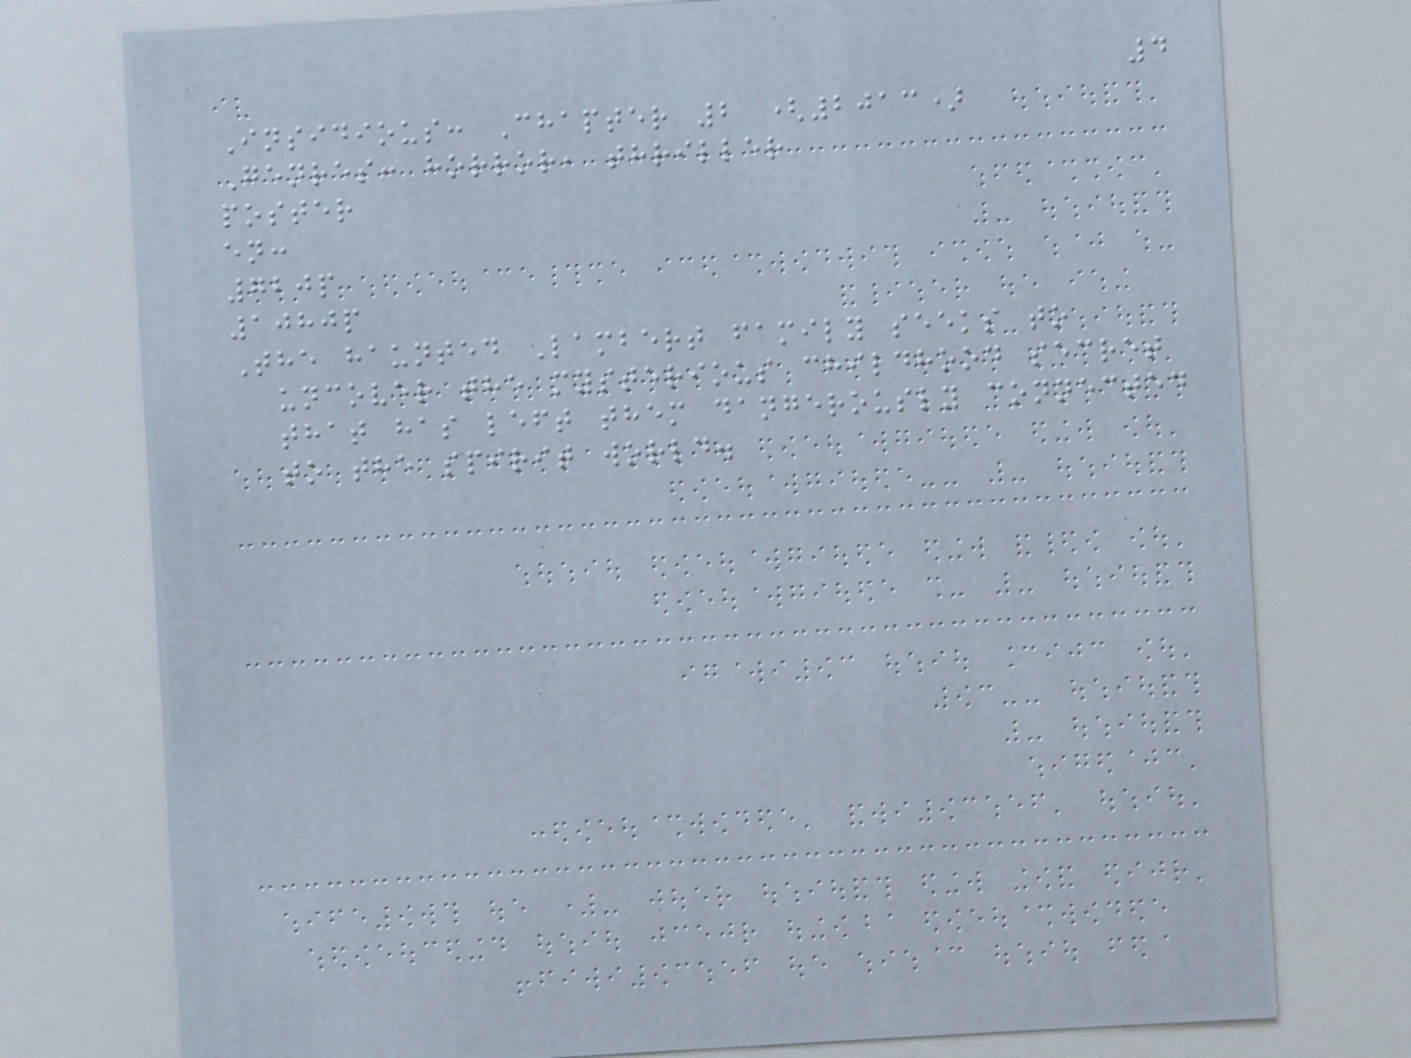4
Insidious: Chapter 2 (2013)
Genres: horror, thriller
poster
en:
720p
1080p
The haunted Lambert family seeks to
uncover the mysterious childhood secret
that has left them dangerously connected
to the spirit world.
